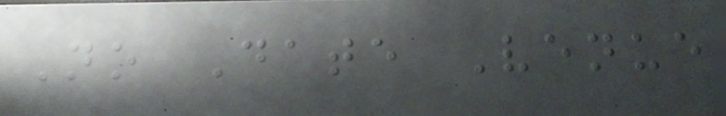No Date Venue
